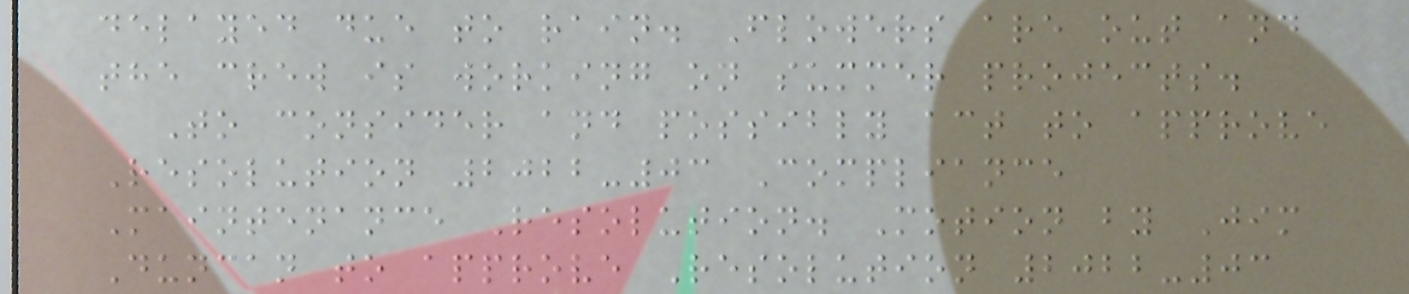delayed due to rain. Flowers are out and
the crew is working on summer projects.
To consider and possibly act to approve
Resolution 2022-03 Compliance
Maintenance Resolution. Motion by Jim
Duncan to approve Resolution 2022-03
